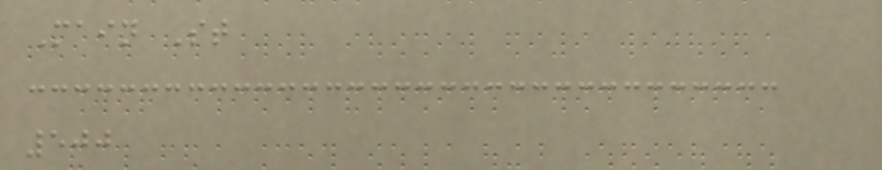Main St
500
